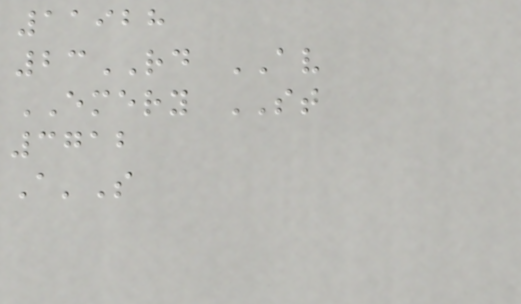11928
23RD AV
EMERY ST
3712
A'S
